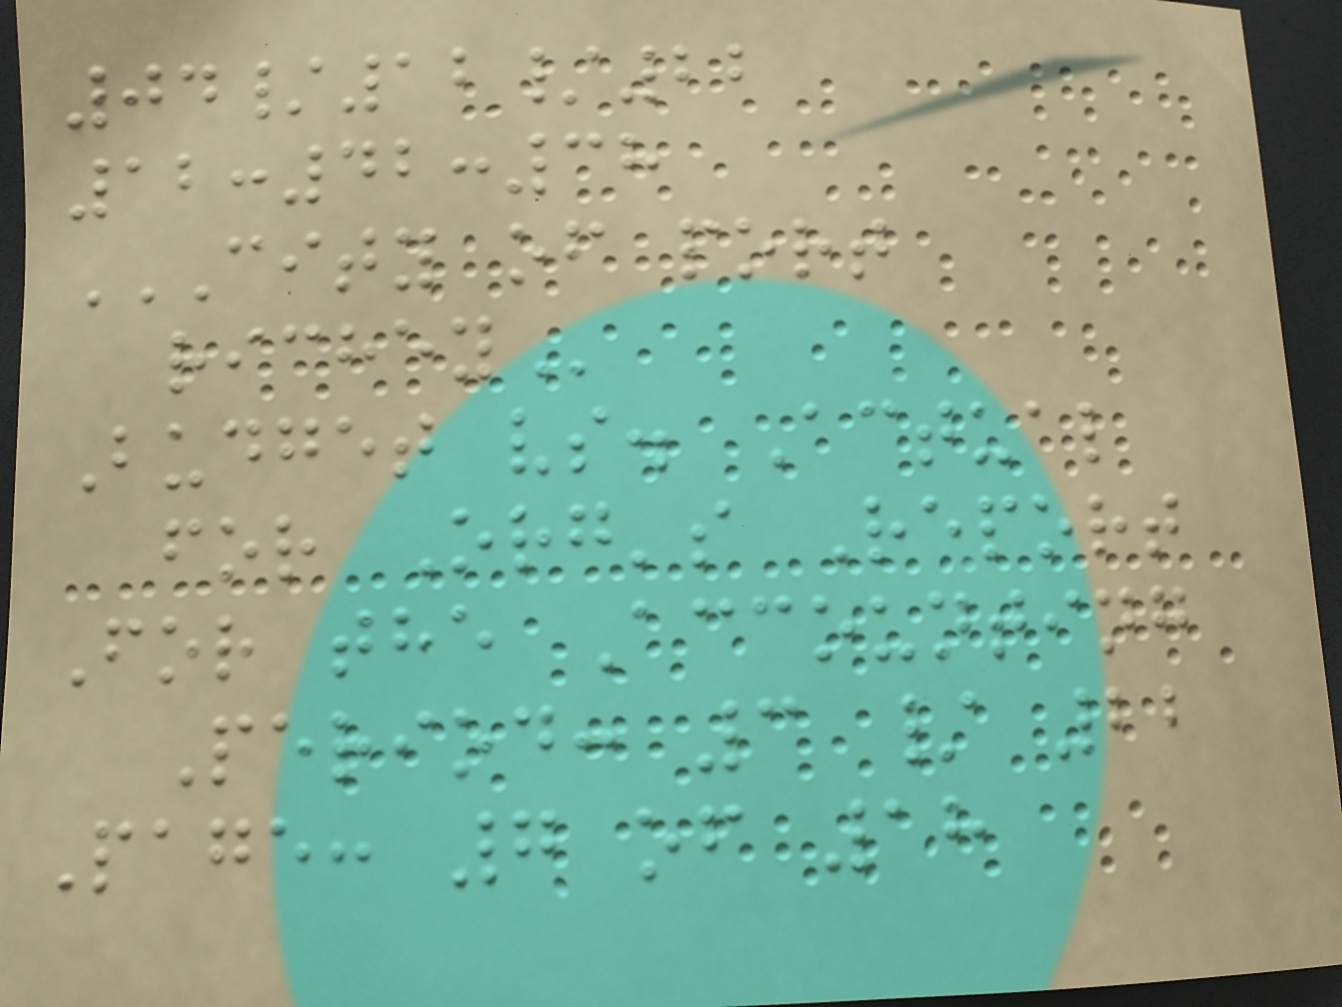04/12/22
12:42:38
CITY OF PORT
RICHEY
Budget vs. Actual
for Org's Report
For the Accounting
Period: 3 / 22
Page: 7 of 18
